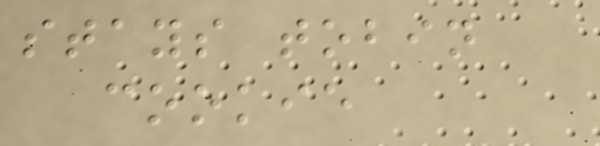stays tobin
cookie
